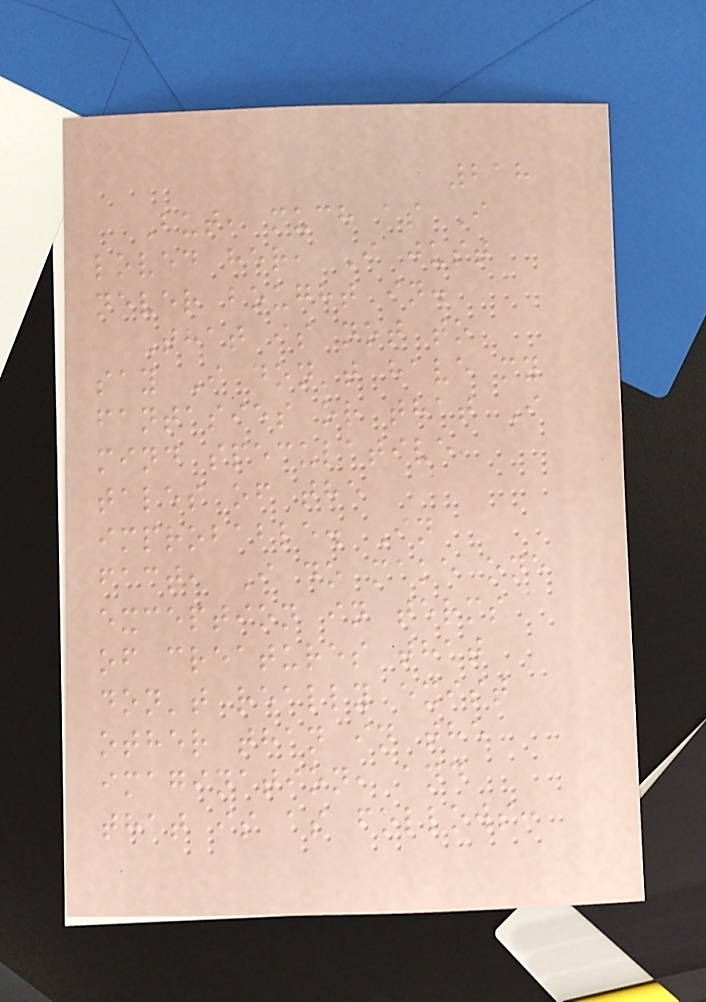218
But, much as I
loved her, I just
never bought in.
That is not to
say I don't have my
fantasies or that I
mind speculative
tales of the
improbable. In
fact, I do make one
exception in terms
of creatures that
don't really exist
other than in the
imagination, and
that is as follows:
